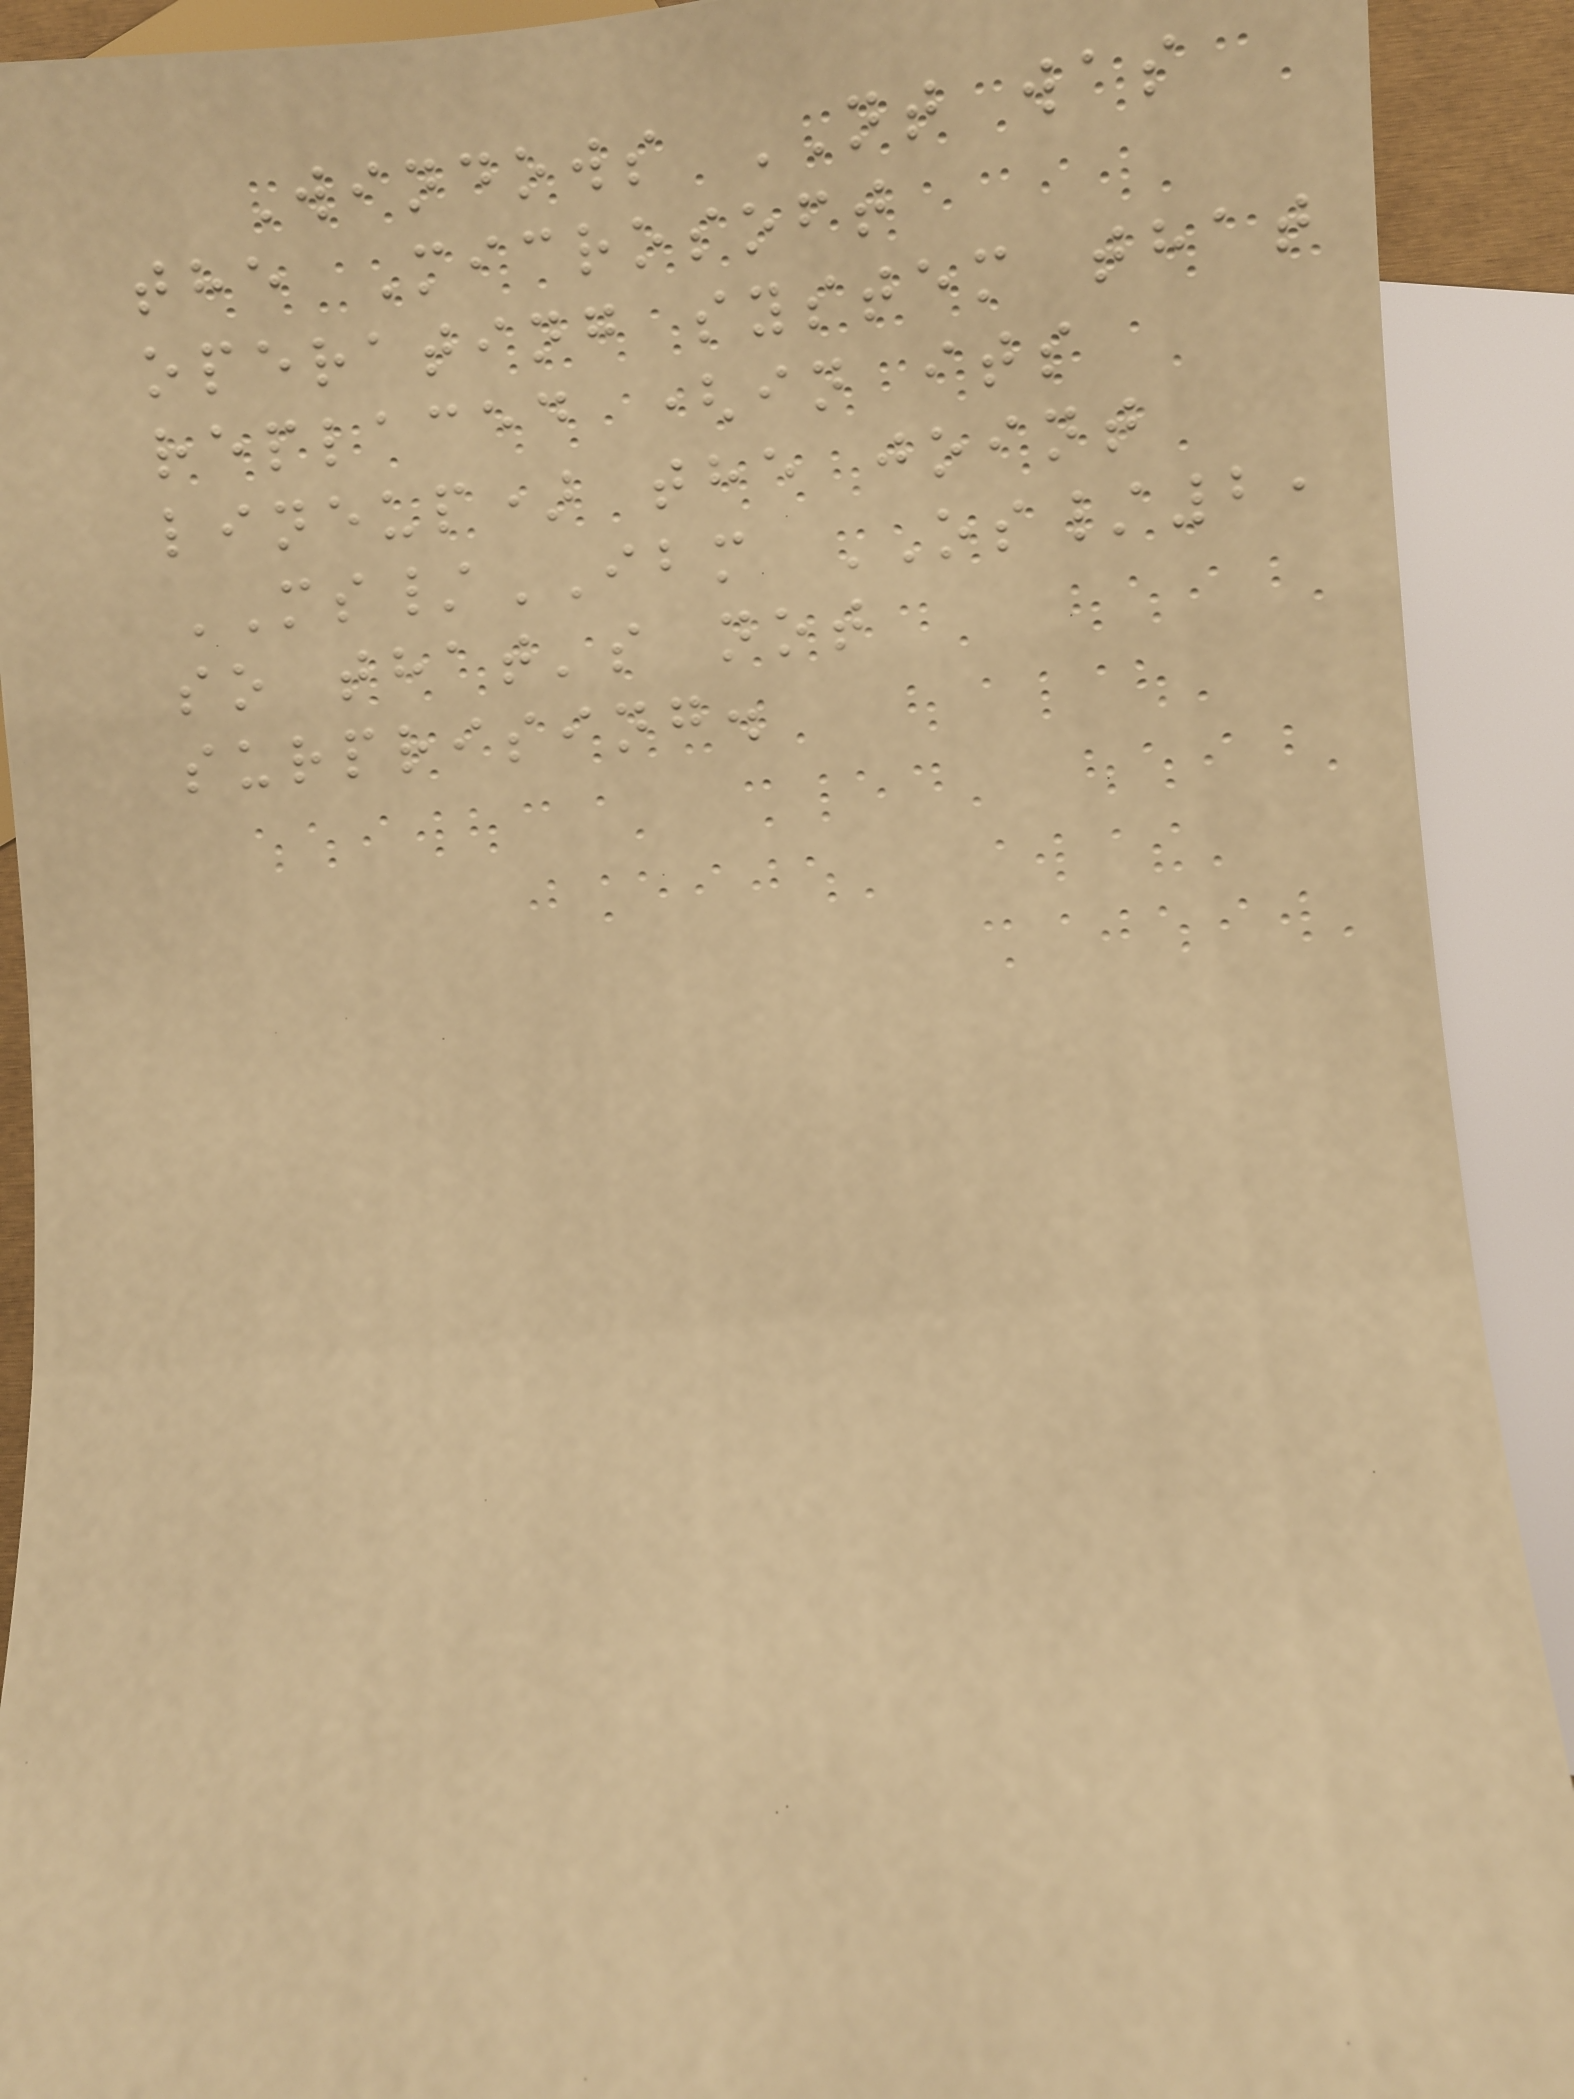Windows NT was
the Microsoft
operating system that
replaced (in its
lineup) the joint
MS/IBM OS/2,
so that's not
surprising.
